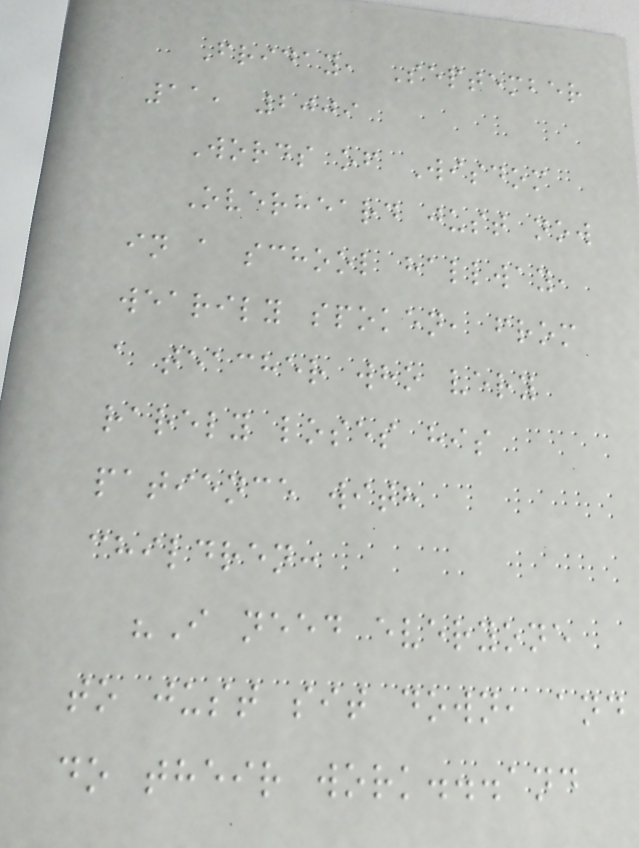Friday, September
11, 2009
Words of Wisdom
Overheard just now
in a school hallway,
wearily spoken, from
a teacher who very
rarely loses his
patience with
children:
"I need everyone
to just sit down, and
do their work...and
